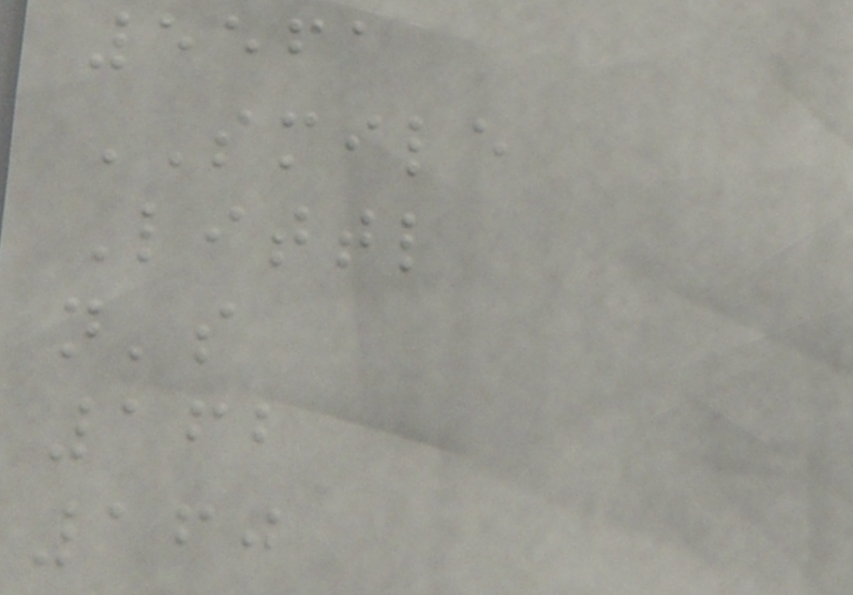5561
SMILE
Littl
n's
162
160
